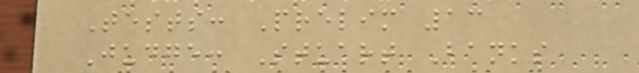Tests: Prelim 13
Judge: Stuart Banks
